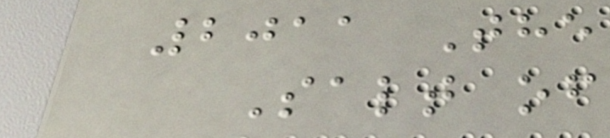2011 The
Salt of
